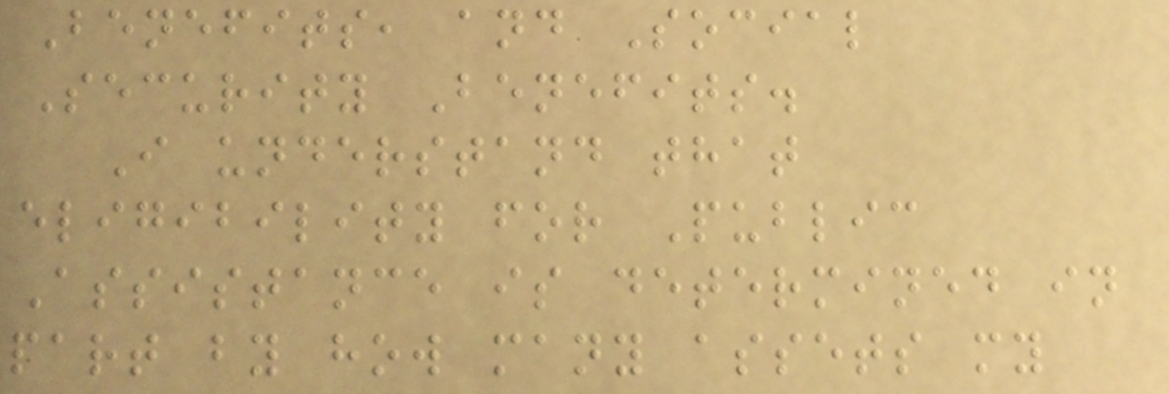Benefits, and Social
Security Benefits.
I understand that
eligibility for Public
Assistance is determined in
part by how many assets my
